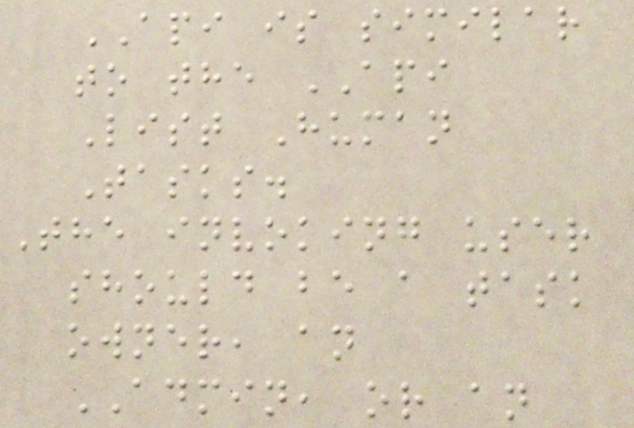API is similar
to the API
List Human
Tasks.
The invoking user
should be a task
owner, an
ADMIN, or an
